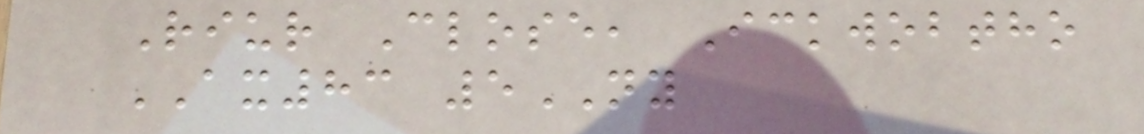Riur Close, Ickwobtho
AX83 5NY
